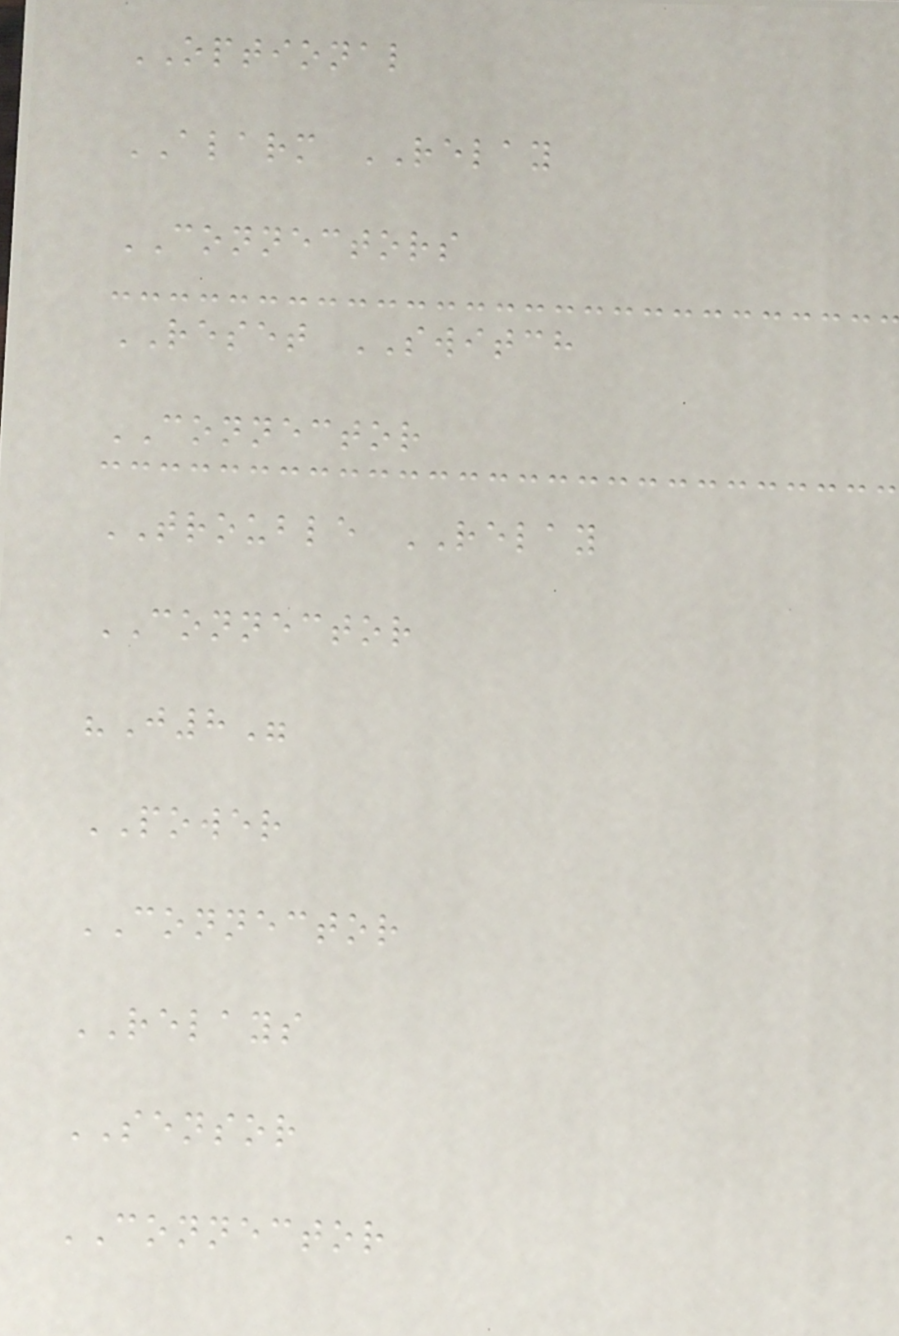OPTIONAL
ALARM RELAY
CONNECTORS
RESET SWITCH
CONNECTOR
TROUBLE RELAY
CONNECTOR
"J8"
POWER
CONNECTOR
RELAYS
SENSOR
CONNECTOR
